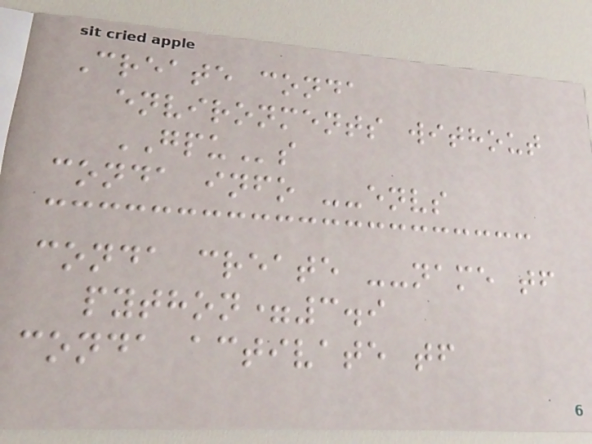Create conda
environments without
GPUs
conda info --envs
conda create --name tf
python=3.9
conda activate tf
